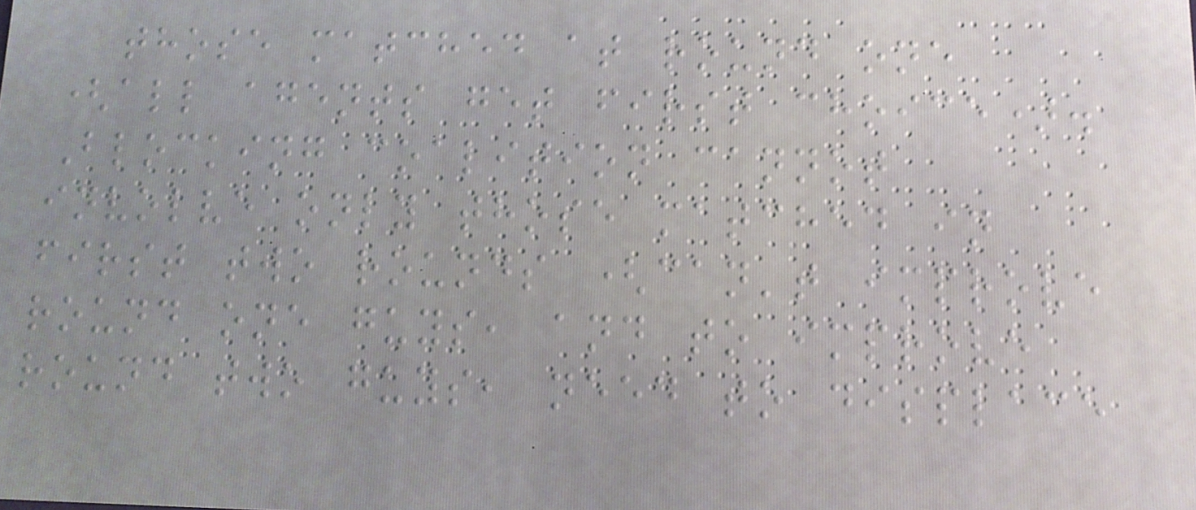those matched at round one
(all agents get first choice).
Blocking coalition cannot
involve only those matched in
first two rounds (can't improve
round one guys, and to improve
round two guys, need to displace
